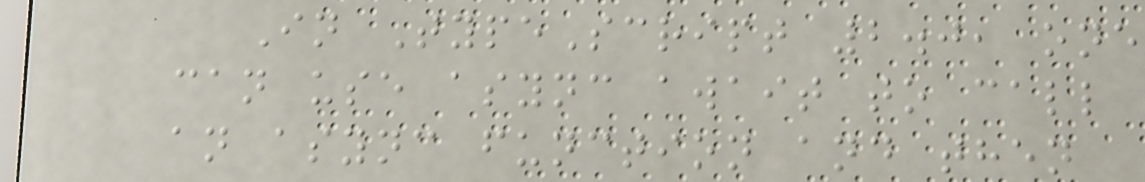In TypeScript 2.0, one
can use async await to call
an async function and then
